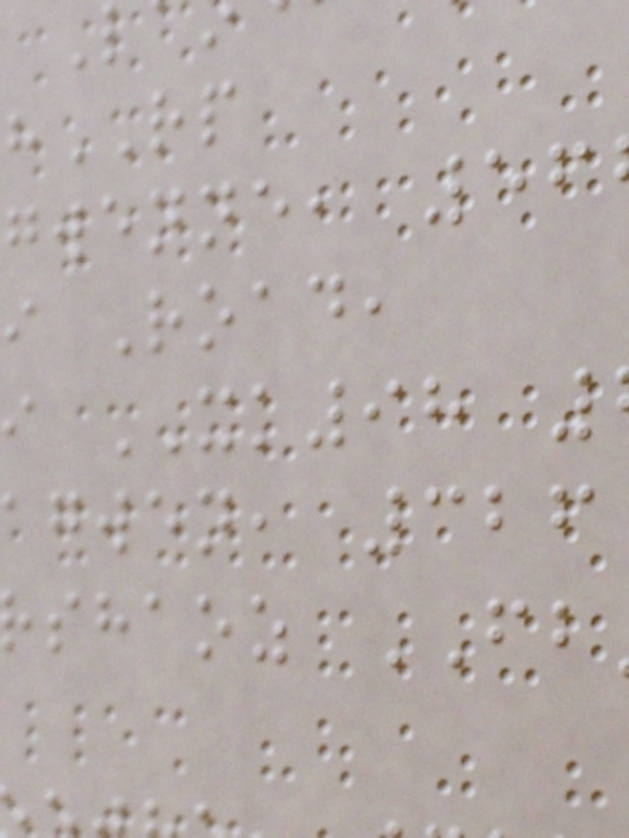RP
gwenne, 56
i Road,
i XK98
agwen, 326
shaoz FB
